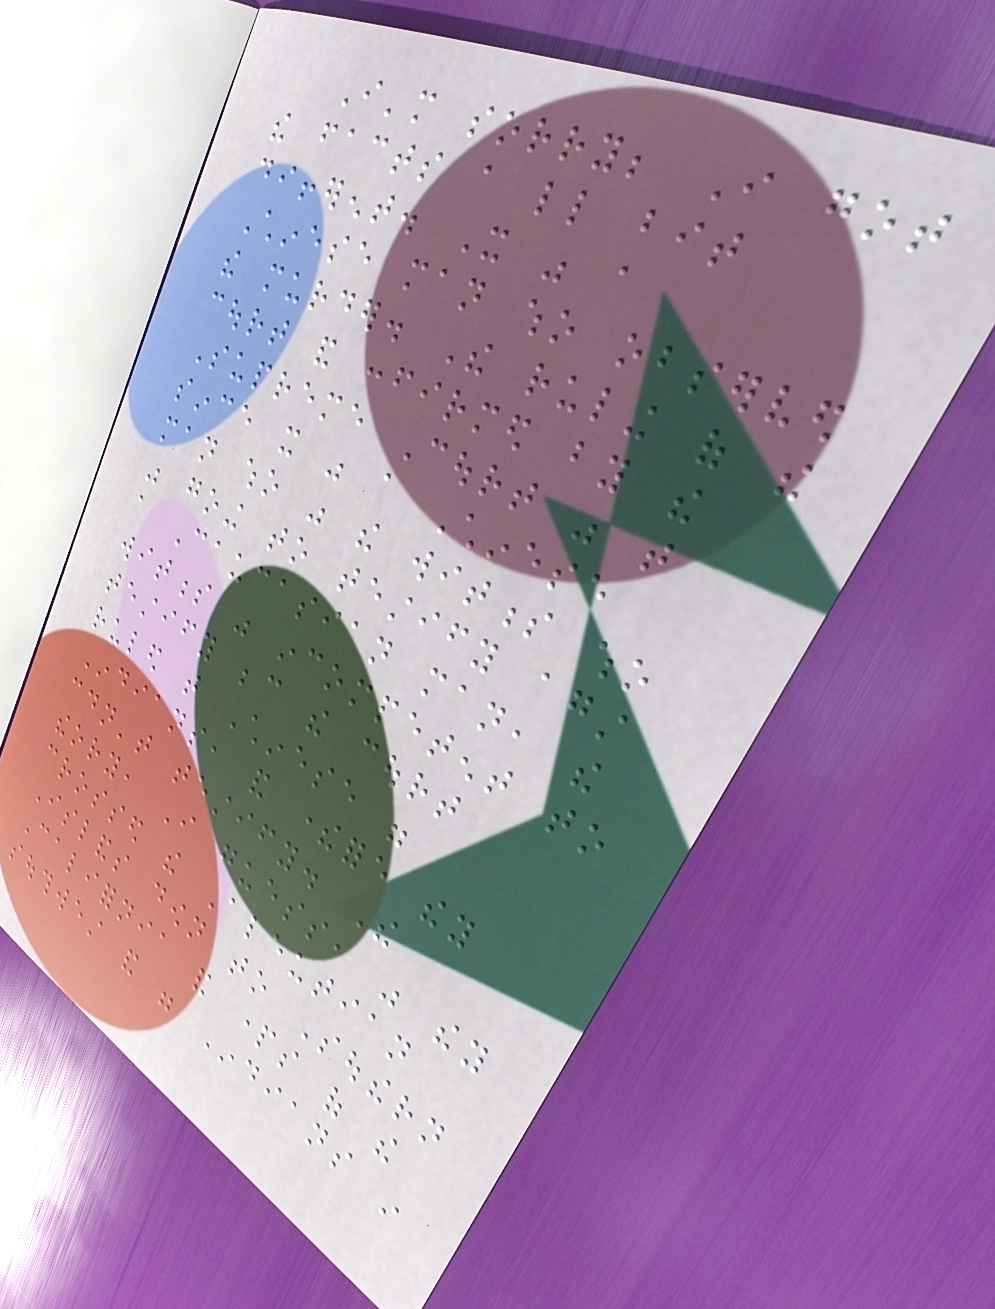I'm sorry; I got
the facts a little bit
different. It was a
Chinese man who observed
the murder. The ruling of the
court and confirmed by the
Supreme Court was that
since it was a Chinese
man who was the witness who
was going to testify against
a Caucasian man, the
witness was incompetent to
testify because the court
ruled that Chinese were
Indians, and therefore they
couldn't testify. The
theory, I guess, was they
crossed the Aleutian
Islands down to Southern
California and parts of the
southwest and were Indians in
